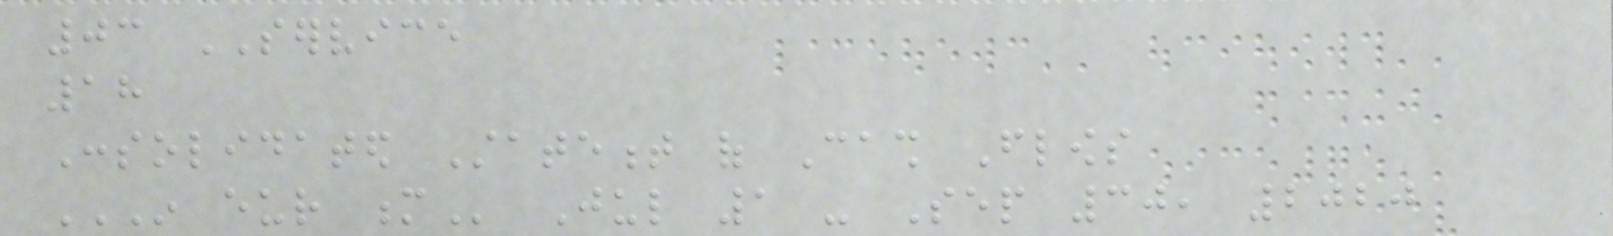03 SERVICE
18
Consolidated Statement of Cash Flows
IN EUR M Jul 1 - Sep 30, 2020
